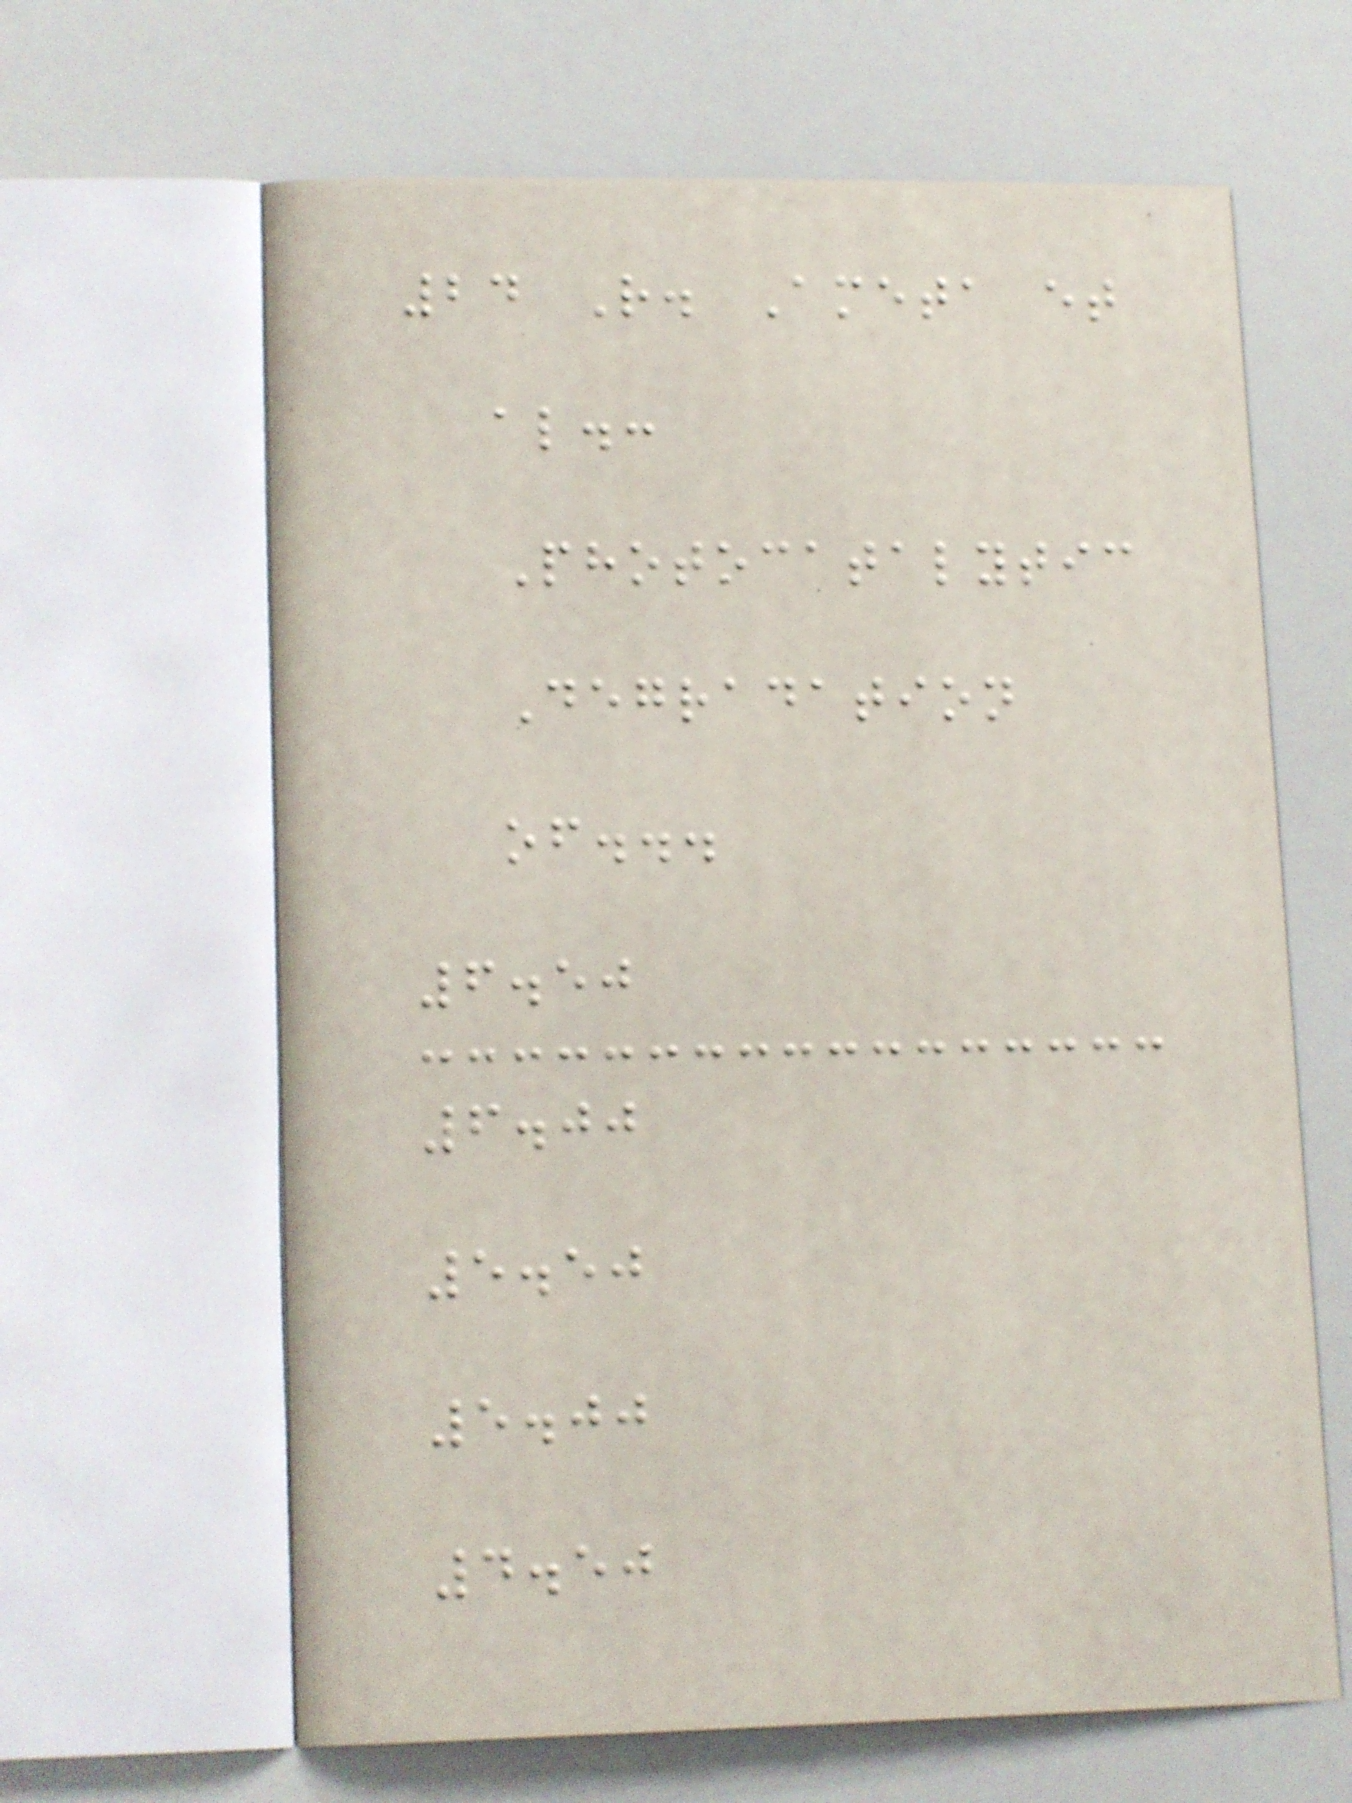24 R. Ameta et
al.:
Photocatalytic
Degradation
of...
6.50
6.00
5.50
5.00
4.50
